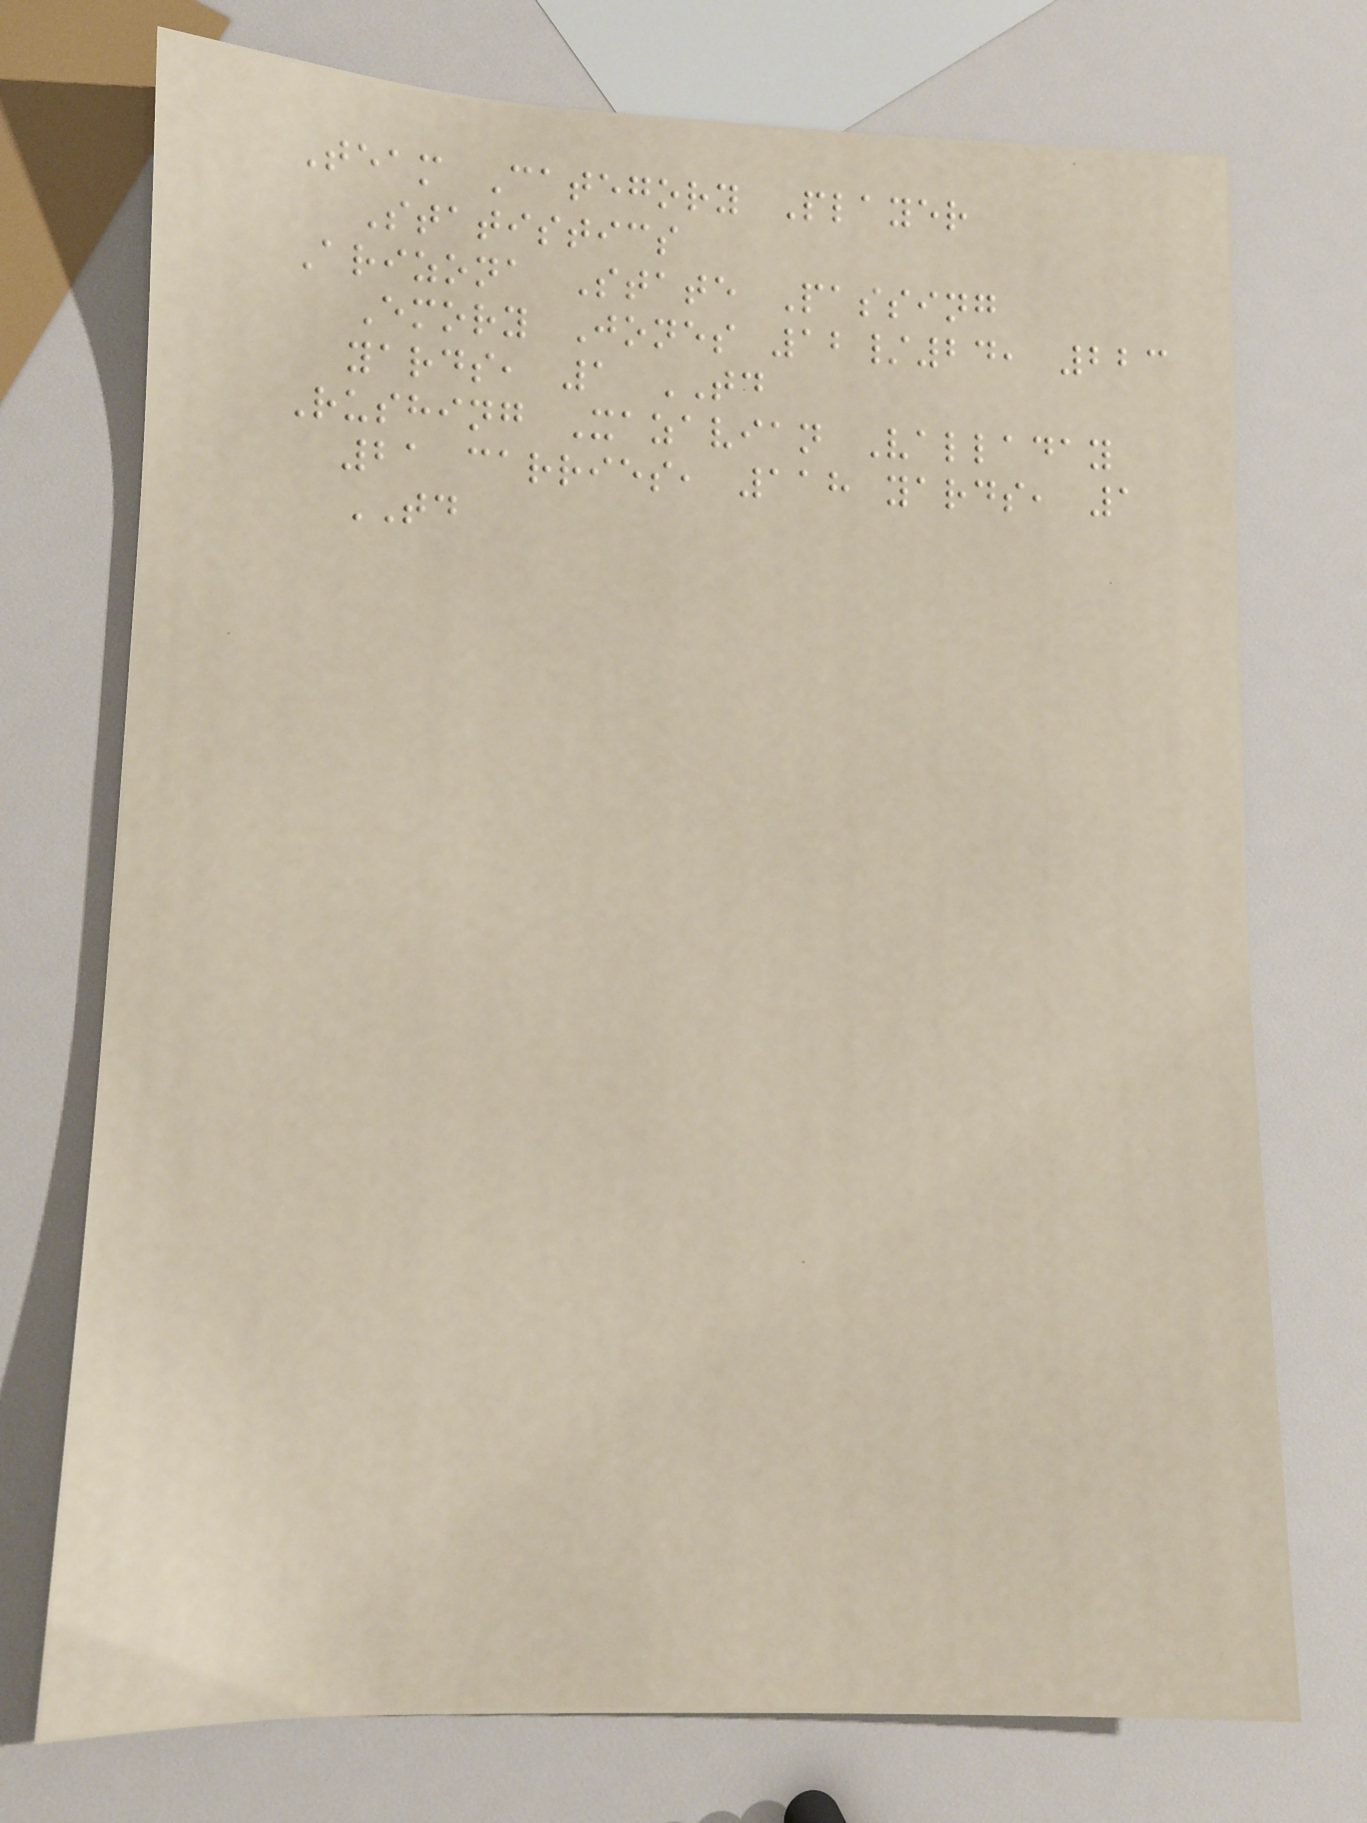Team Category Player
Statistics
Arizona State Passing
Emory Jones 12/24, 223
yards, 1 TD
Rushing Xazavian Valladay
21 carries, 118 yards, 1
TD
